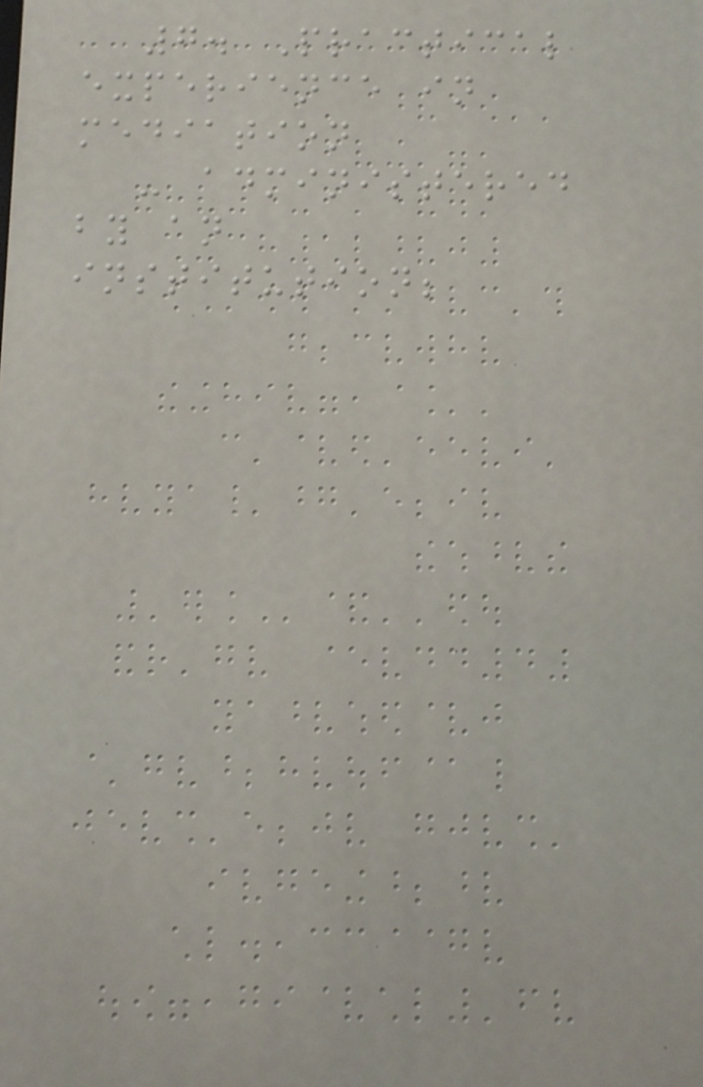7. Practical
experience in
mediation
- administered
by an
institution;
